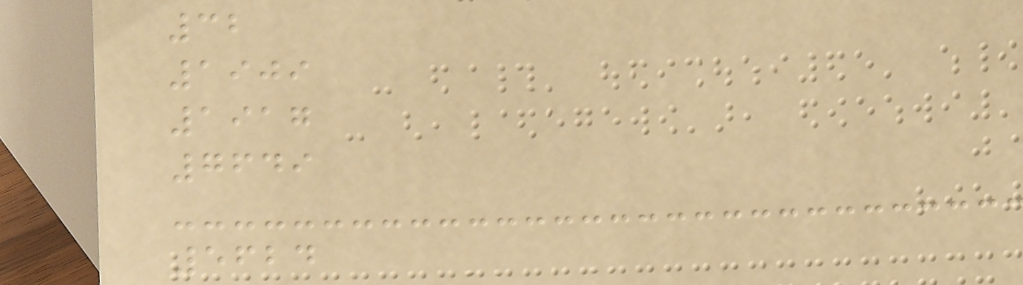32
1909
1917
7649
5624
